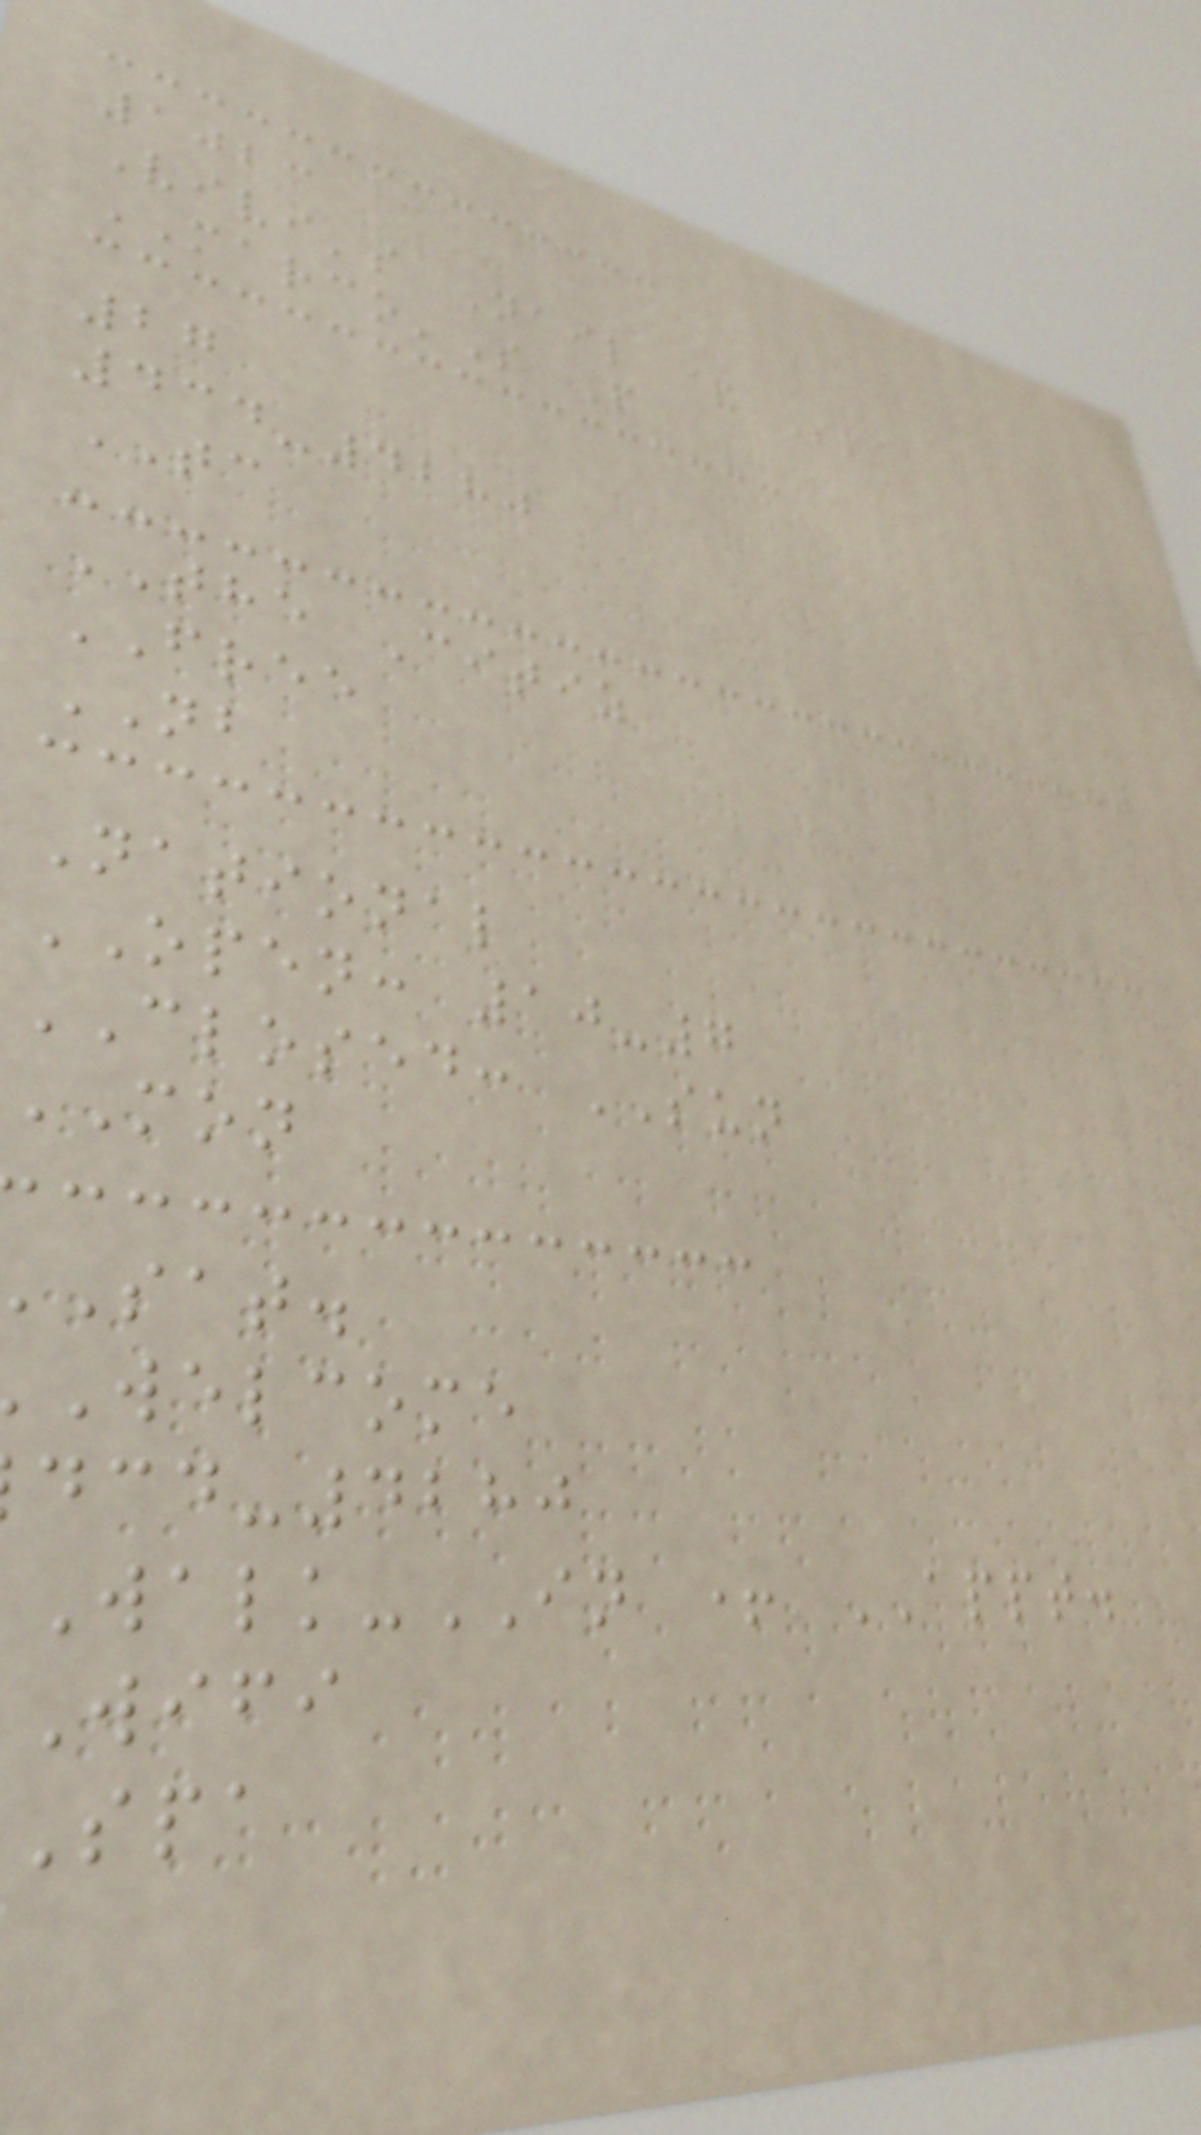1023
Vivi's Nail & Spa
MARCO'S P
27
434-4280
TC
THE Citiz
FREE
NB
National
OPEN: 10-7
CLOSED: SUN
MON
sat.
welcome
-4280
-IN + APPT.
wifi
